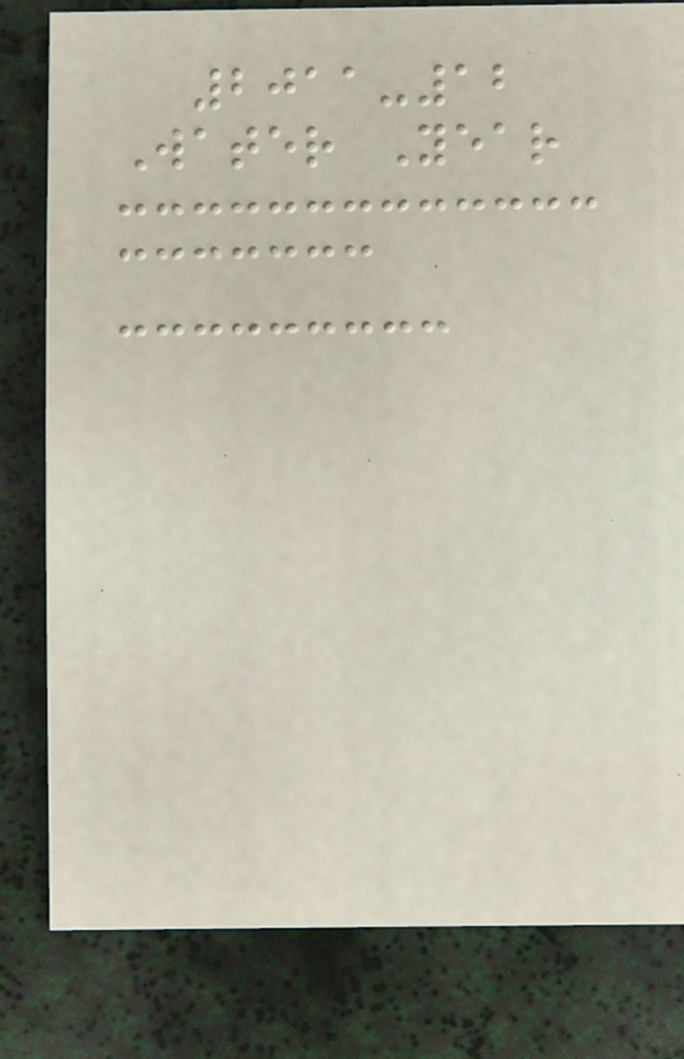2011-12
Water Year
